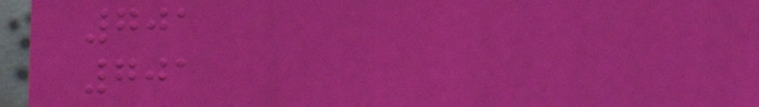701
701
